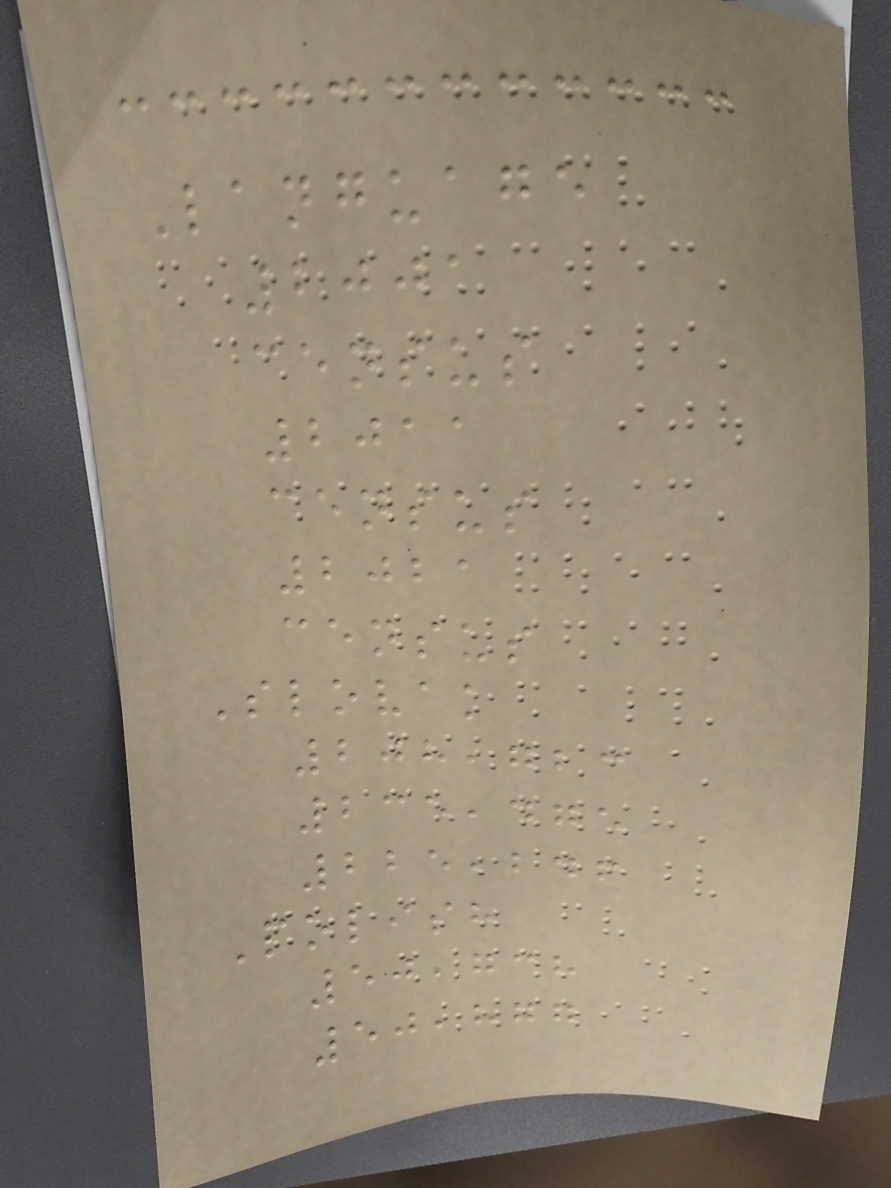Language
2001
census
2011
census
2021
census
Slovak
208,723
235,475
225,246
Polish
50,738
50,877
